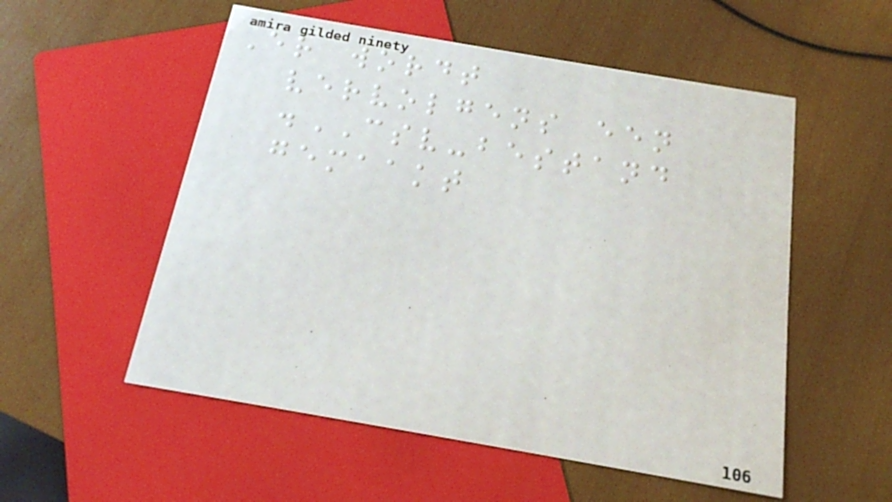Er wordt
vervolgens een
.CSV-bestand
gemaakt
